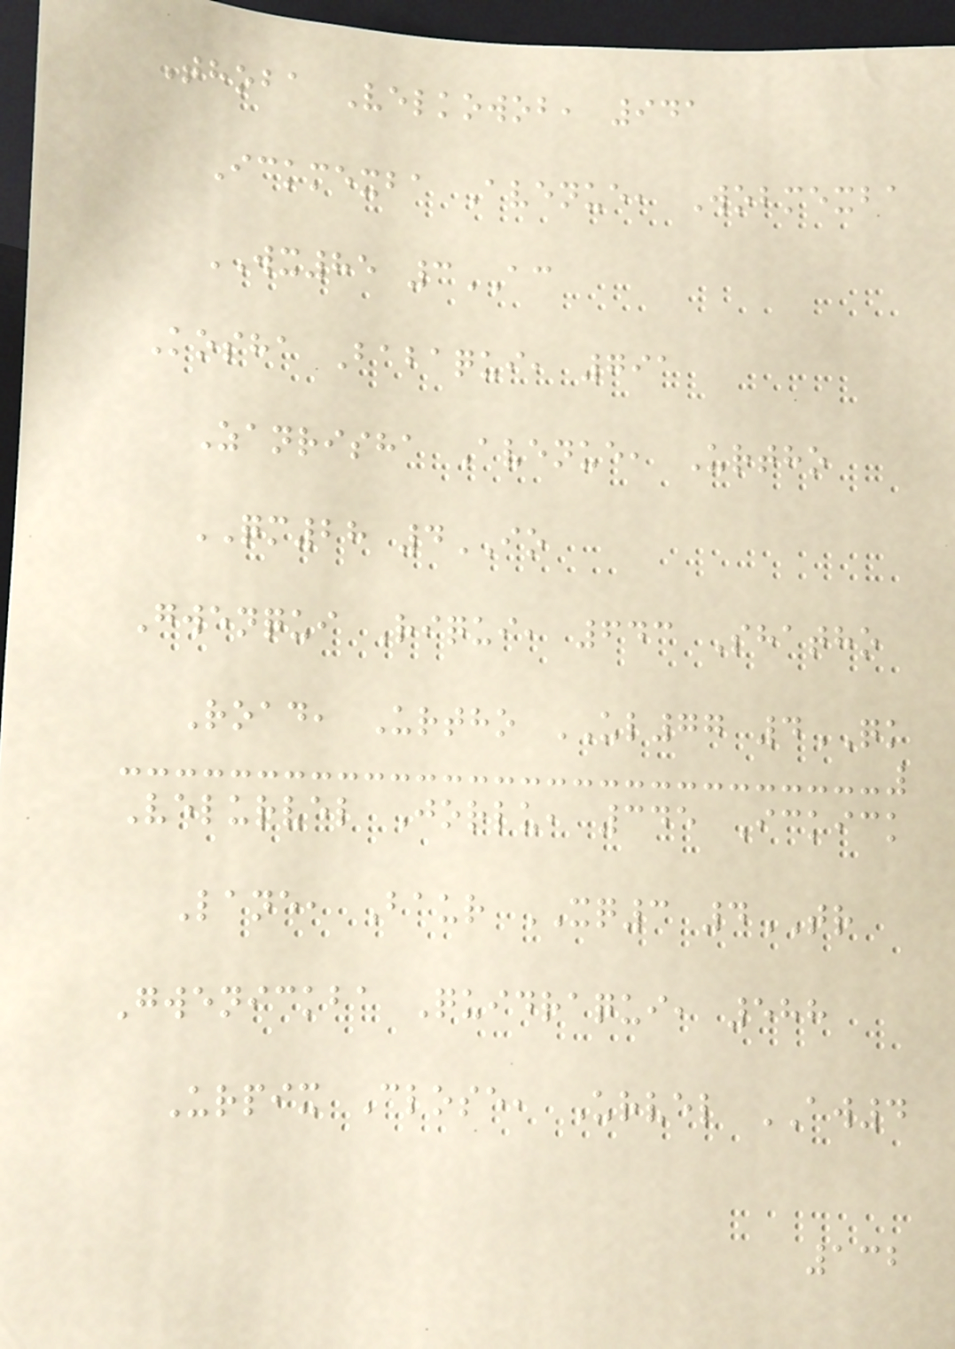Thoba Velkowob, 941
Ickmexba Avenue, Wobmexba
WX85 3AC
Kosha Babaqui, 791
Zanrisha Avenue, Urtho
QM28 4IO
Gwenqui Riqui, 643 Shatho
Road, Urtho UL77 4QK
Velurvel Jorlu, 345 Ickick
Lane, Baur XQ3 4TR
Gwenickba Quidraqui, 588
Urpix Close, Urvel AW4
132
